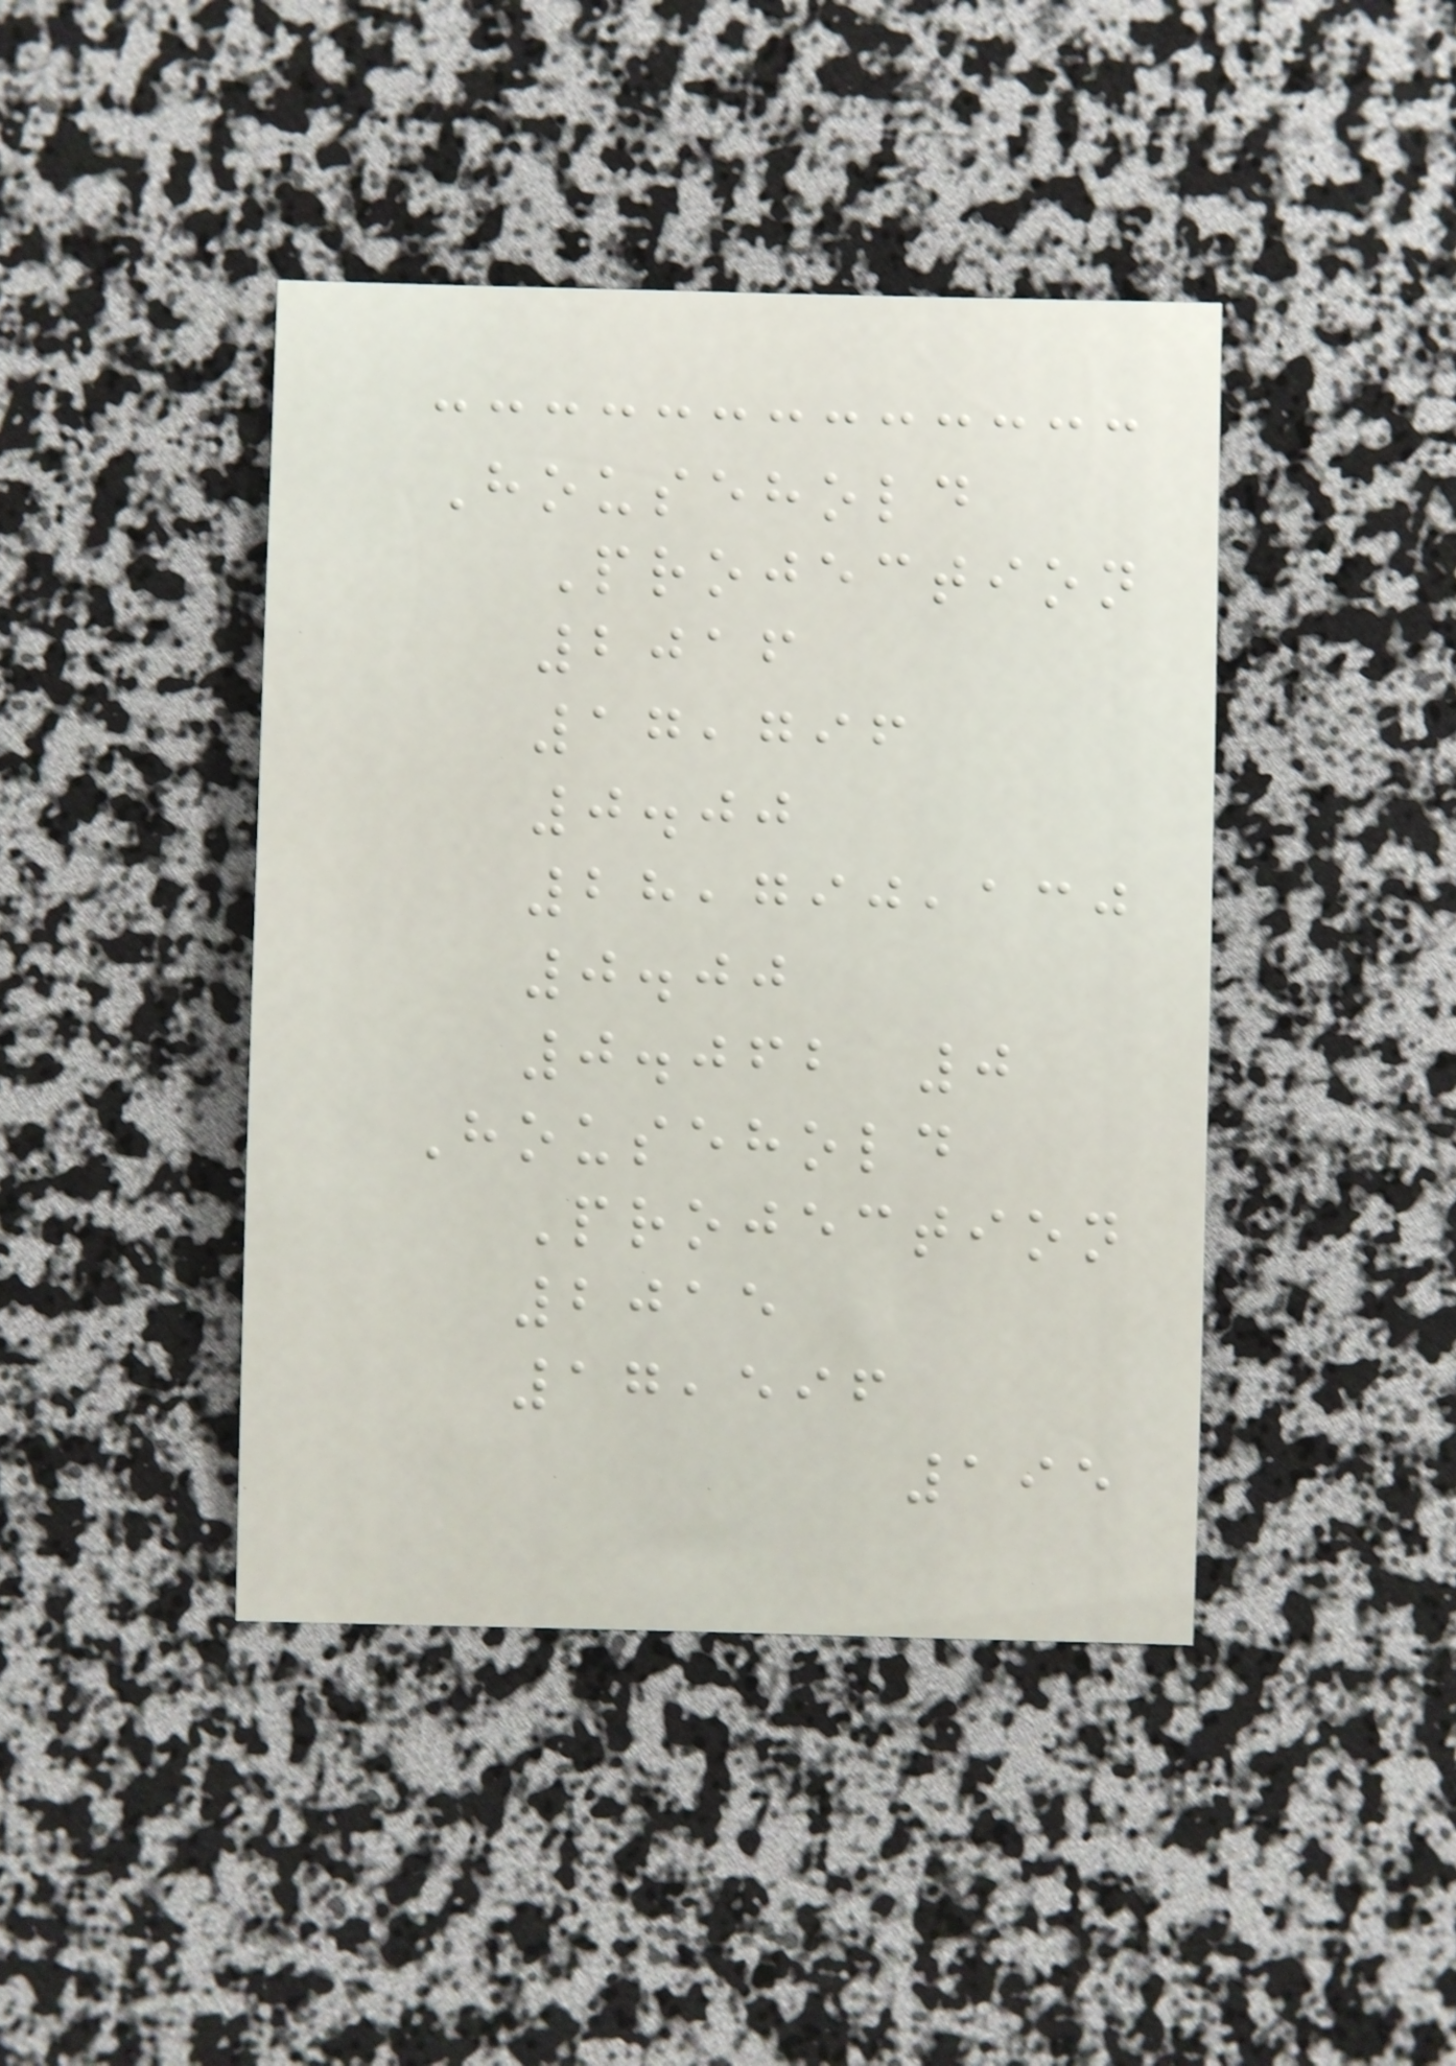Household
Projection
2016
17,796
0.00
28,790,130
0.00
0.062 0
Household
Projection
2015
17,596
195
